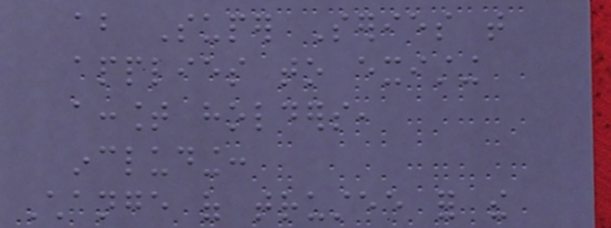about Super Series that
applies to existing
account holders,
including:
Change of trustee for the
